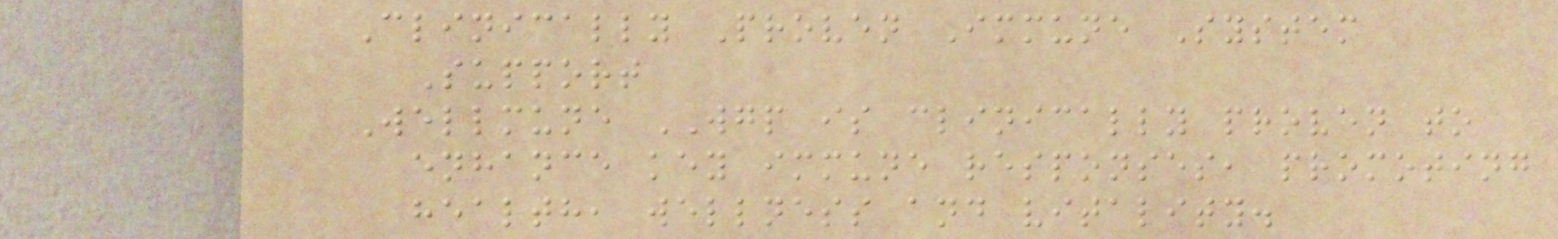Clinically Proven Immune System
Support
Wellmune WGP is clinically proven to
enhance key immune responses, promoting
health, wellness and vitality.
